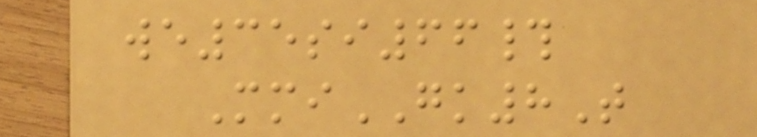we35si66#
MmiGK8T
